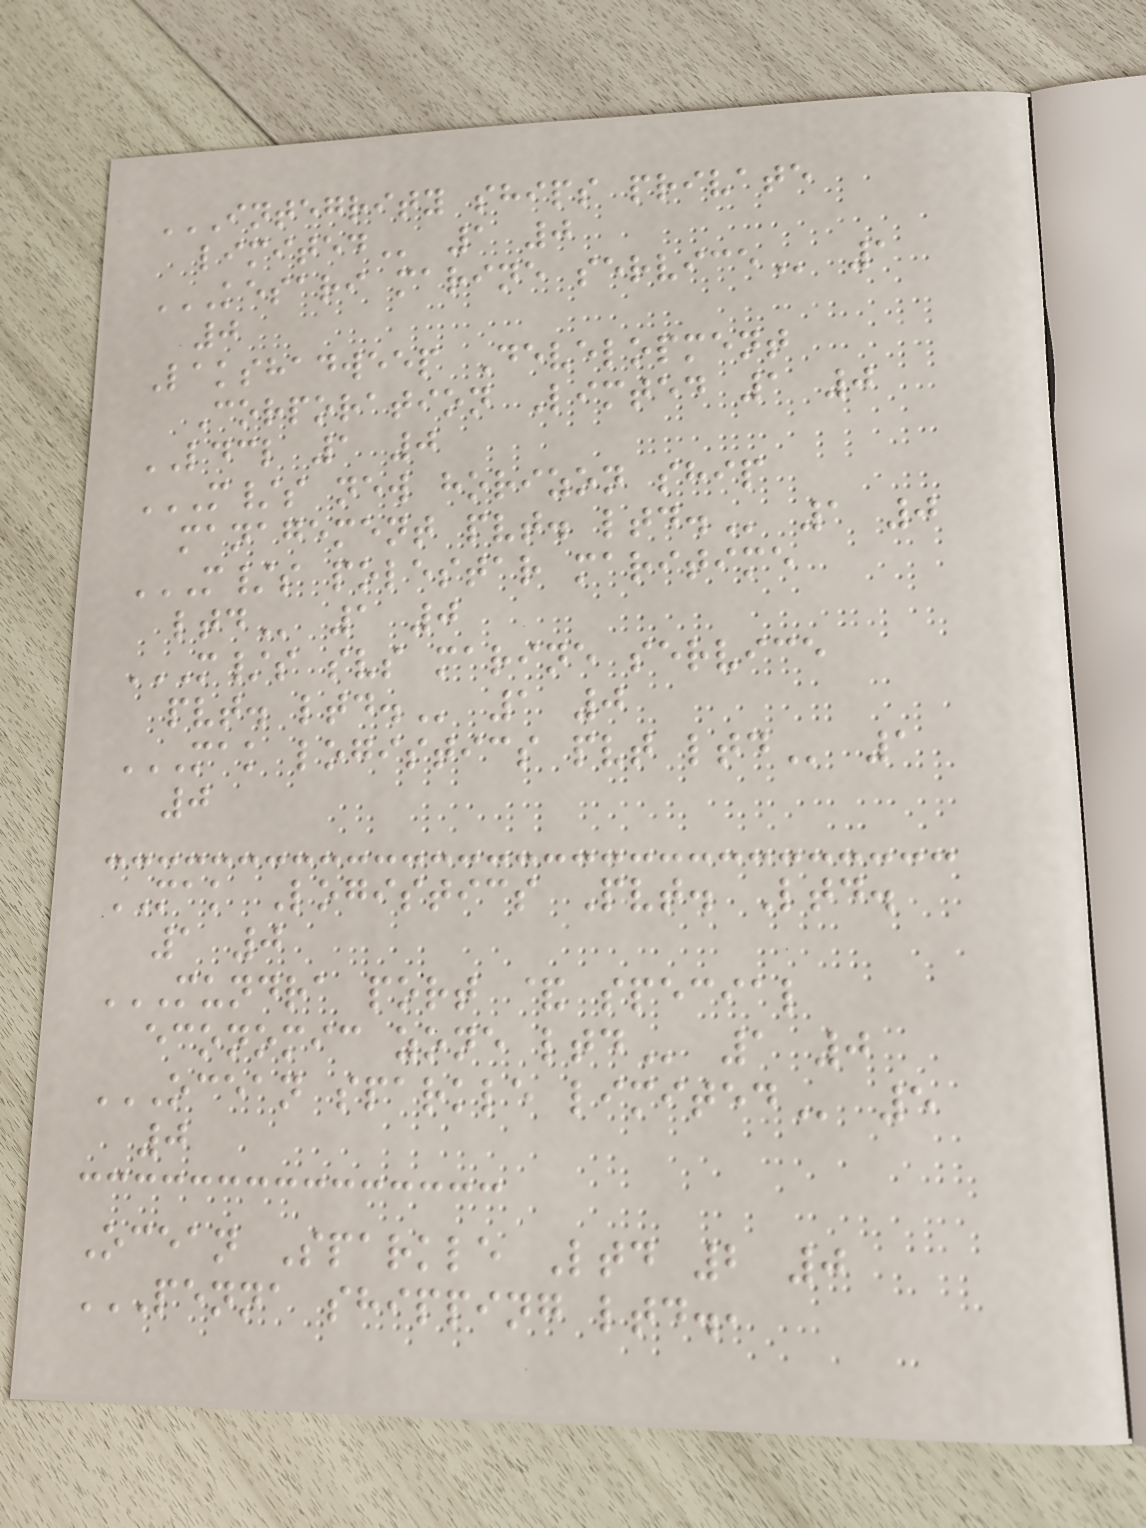INTEGRITY SHIPS PRIVATE
LIMITED 1 0
KESARI MARINE SERVICE 1
0
Lakshadweep Development
Corporation Limted 1 0
LDCL 1 0
M/S NEW HORIZON SHIP
MANAGEMENT PVT. LTD. 1 0
M/S POLESTAR MARITIME
LTD 1 0
M/S SVS MARINE SERVICE
PVT. LTD. 1 0
MAK LOGISTICS PVT LTD 1
0
MAK Logistics Pvt. Ltd.
1 0
MUNDRA PORT & SPECIAL
ECONOMIC ZONE LTD 1 0
OCEAN SPARKLE LIMITED 5
0
Ocean Sparkle Ltd 2 0
PENNA SHIPPING LTD.,
